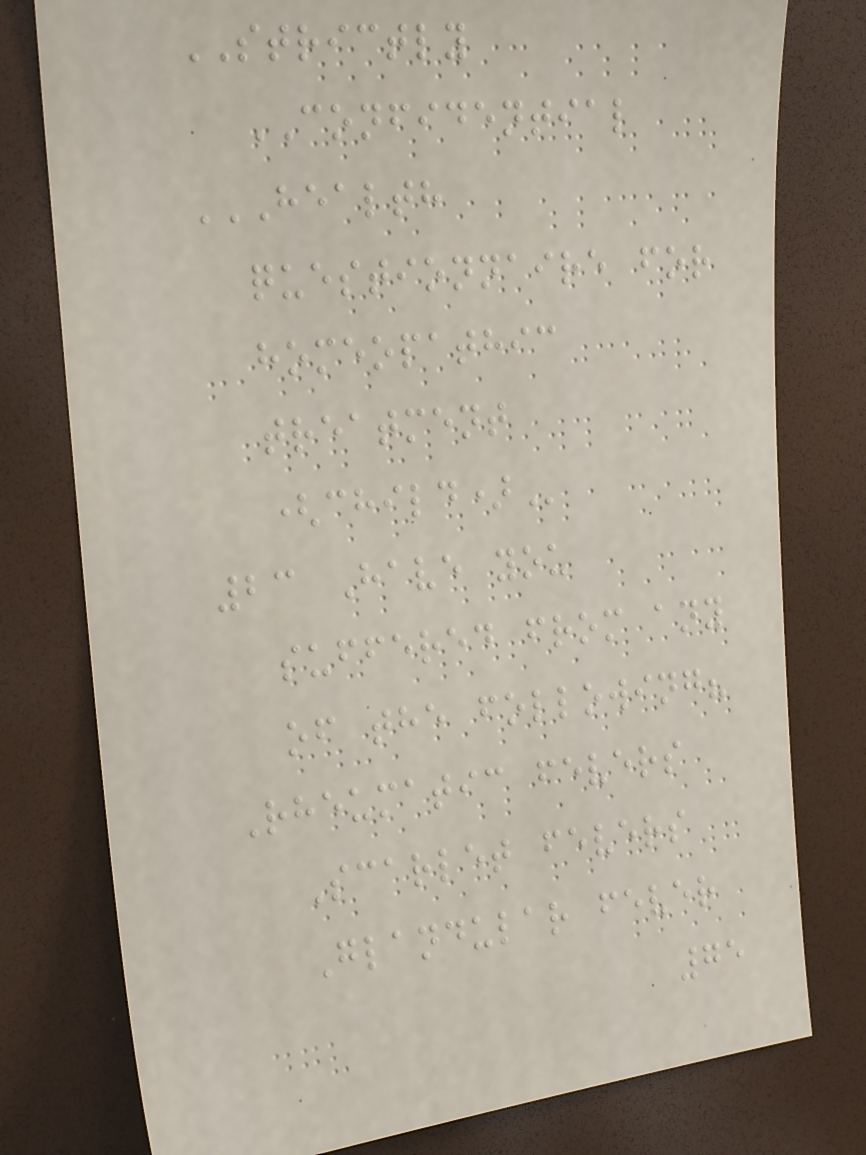STRICTLY
CONFIDENTIAL
HEALTH
QUESTIONNAIRE FOR
HOMEOPATHIC
TREATMENT
(CHILD)
23 Have you
suffered from any
of the following?
Rheumatic fevers
Scarlet fevers
Glandular fever
75
